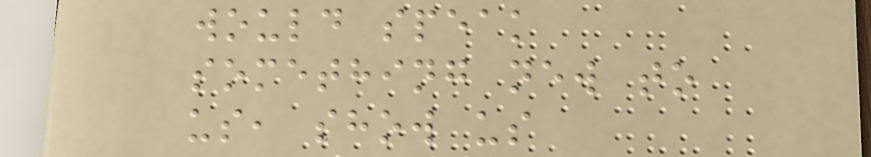would speak
something new to
us, show us
